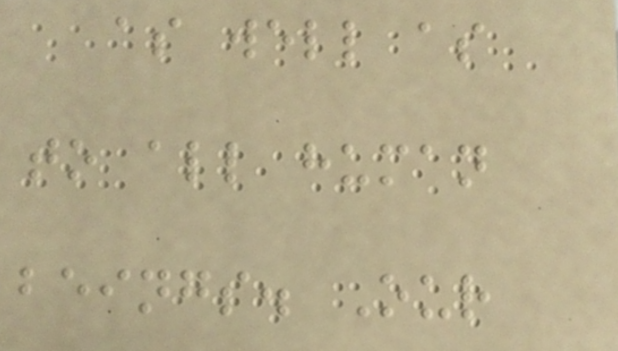as well as
to all human
beings. Our
